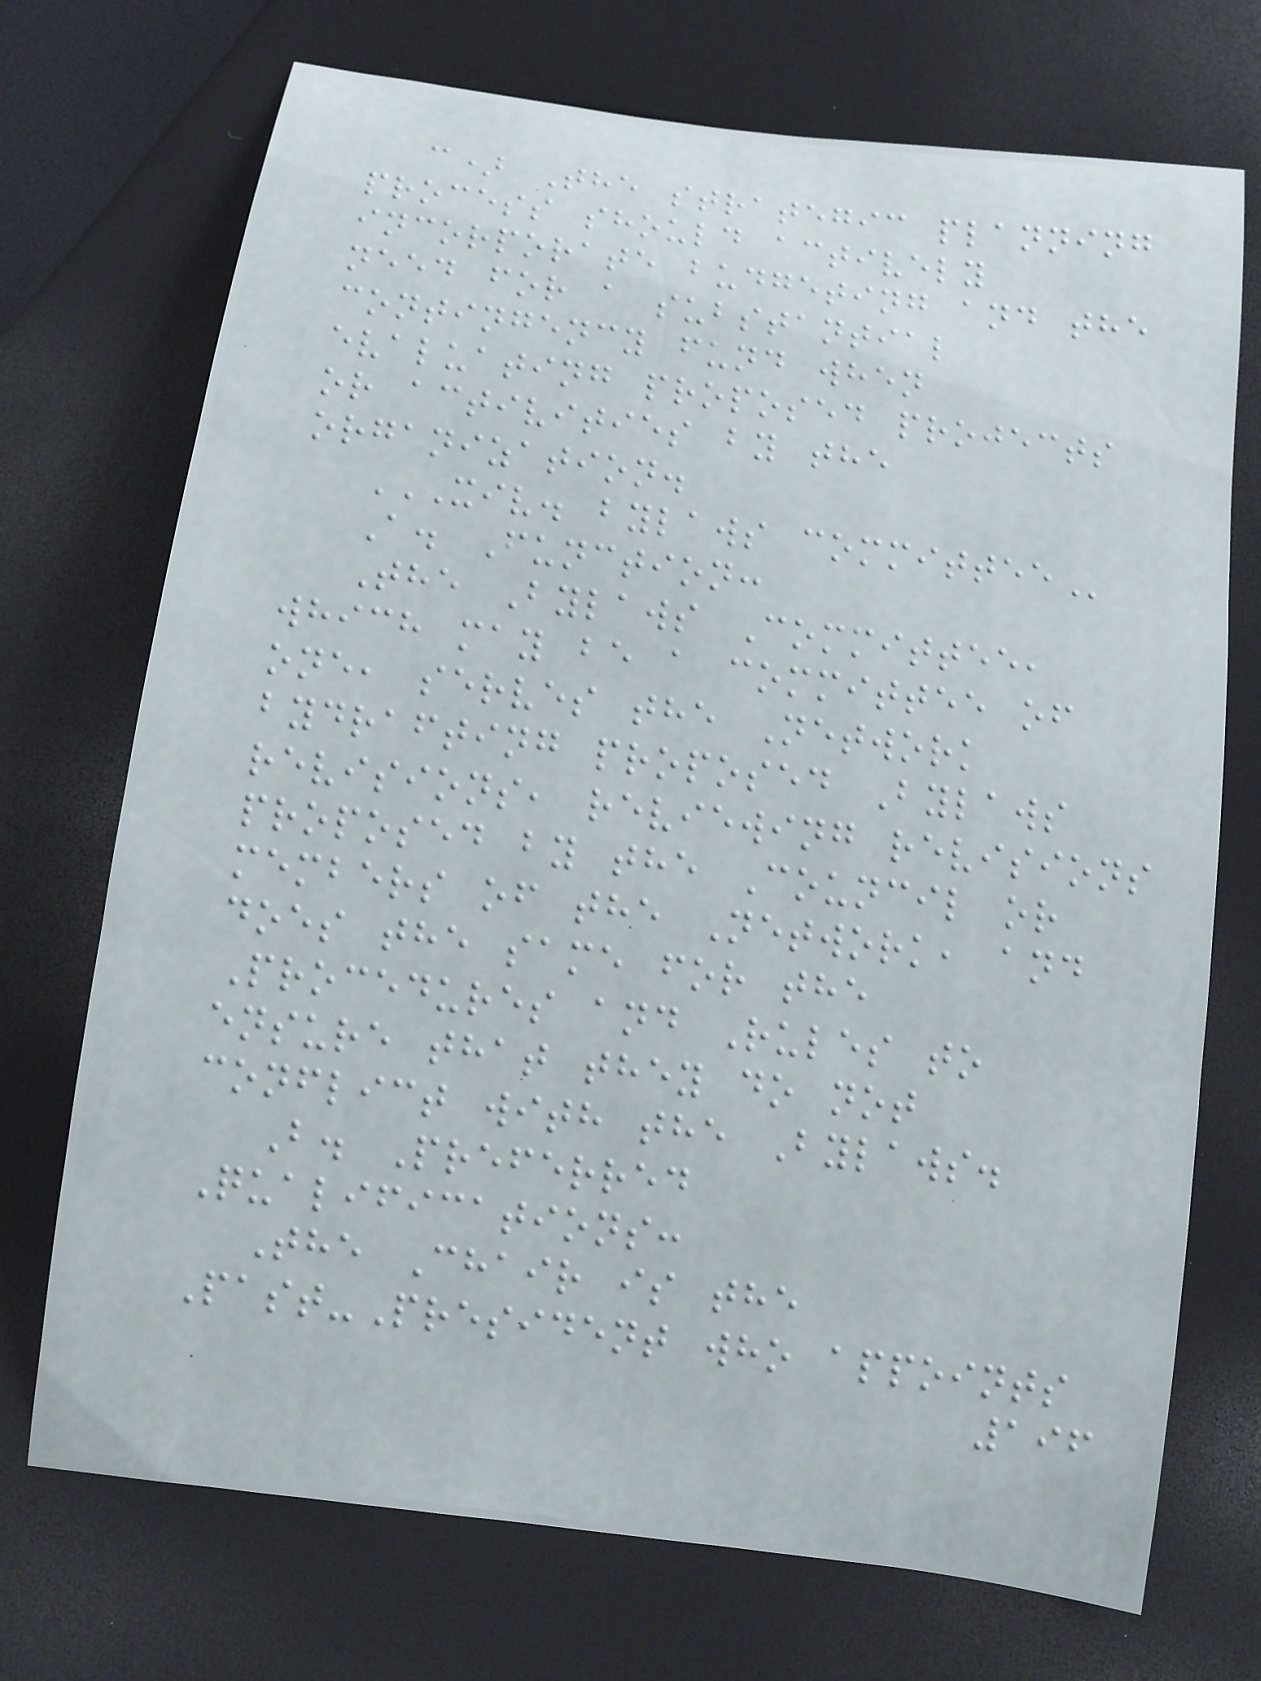c) The strategic planning
process should actively
incorporate budgeting and the
need for a substantial
contingency fund when
evaluating proposed projects
or activities by the
organization.
XIV. BYLAWS COMMITTEE
A. Function:
The Bylaws Committee,
which may be a committee of
one, serves the Network
bydrafting proposed Bylaws
revisions, reviewing revisions
proposed by the Council or
members of the Network, and
does the same for the
Procedures and Rules to
ensure that they do not
conflict with the Bylaws.
B. Preferred
Qualifications:
The Chair is the
Past-President who appoints
196
